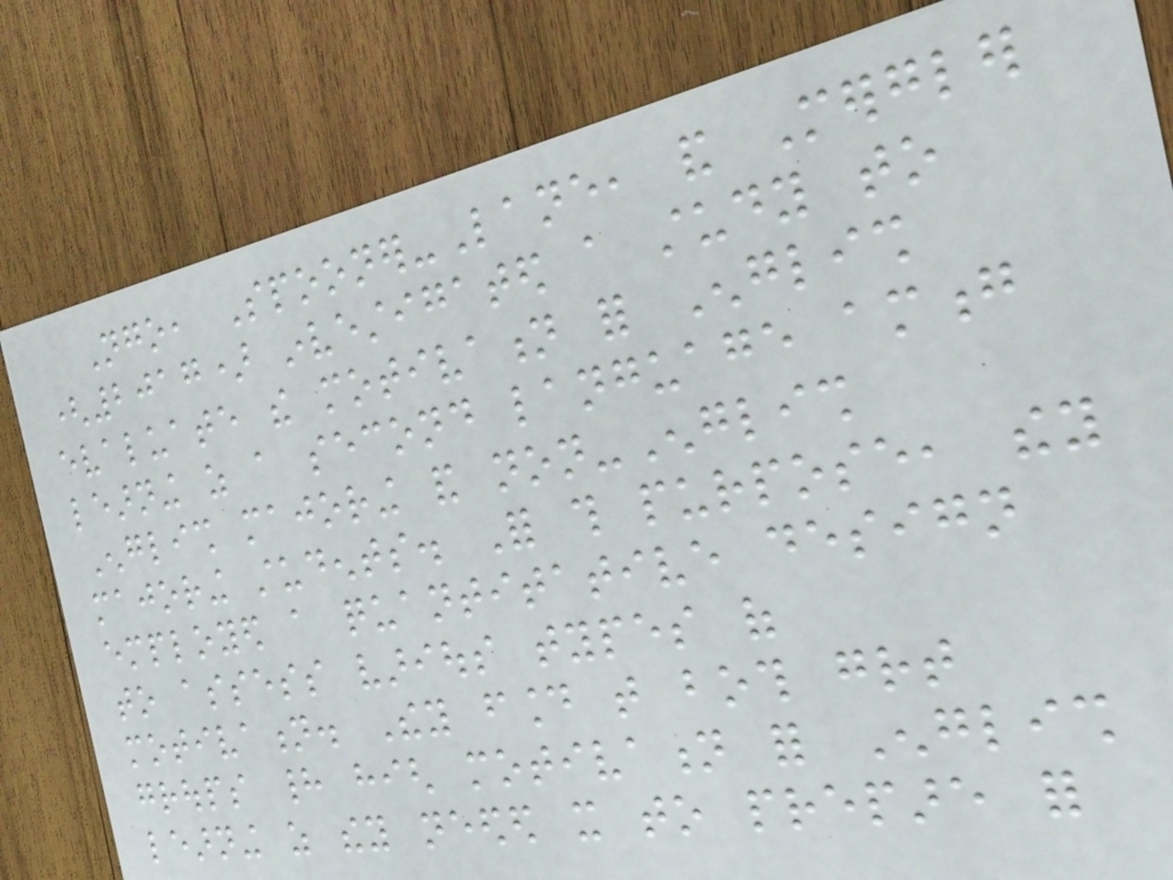Ngo, Spooner-Lane, and Mergler
(2017) investigated a study to
evaluate the motivation for English
learning as a second language among
English majoring and non-English
majoring students. For this purpose, they
employed a quantitative design
to assess various types of
motivation. They found that both great
groups had high motivation for English
learning as they needed it to prepare for
